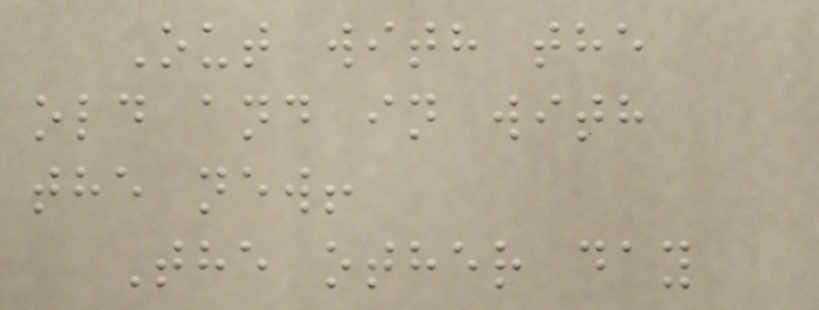Out with the
old and in with
the new!
The other day
